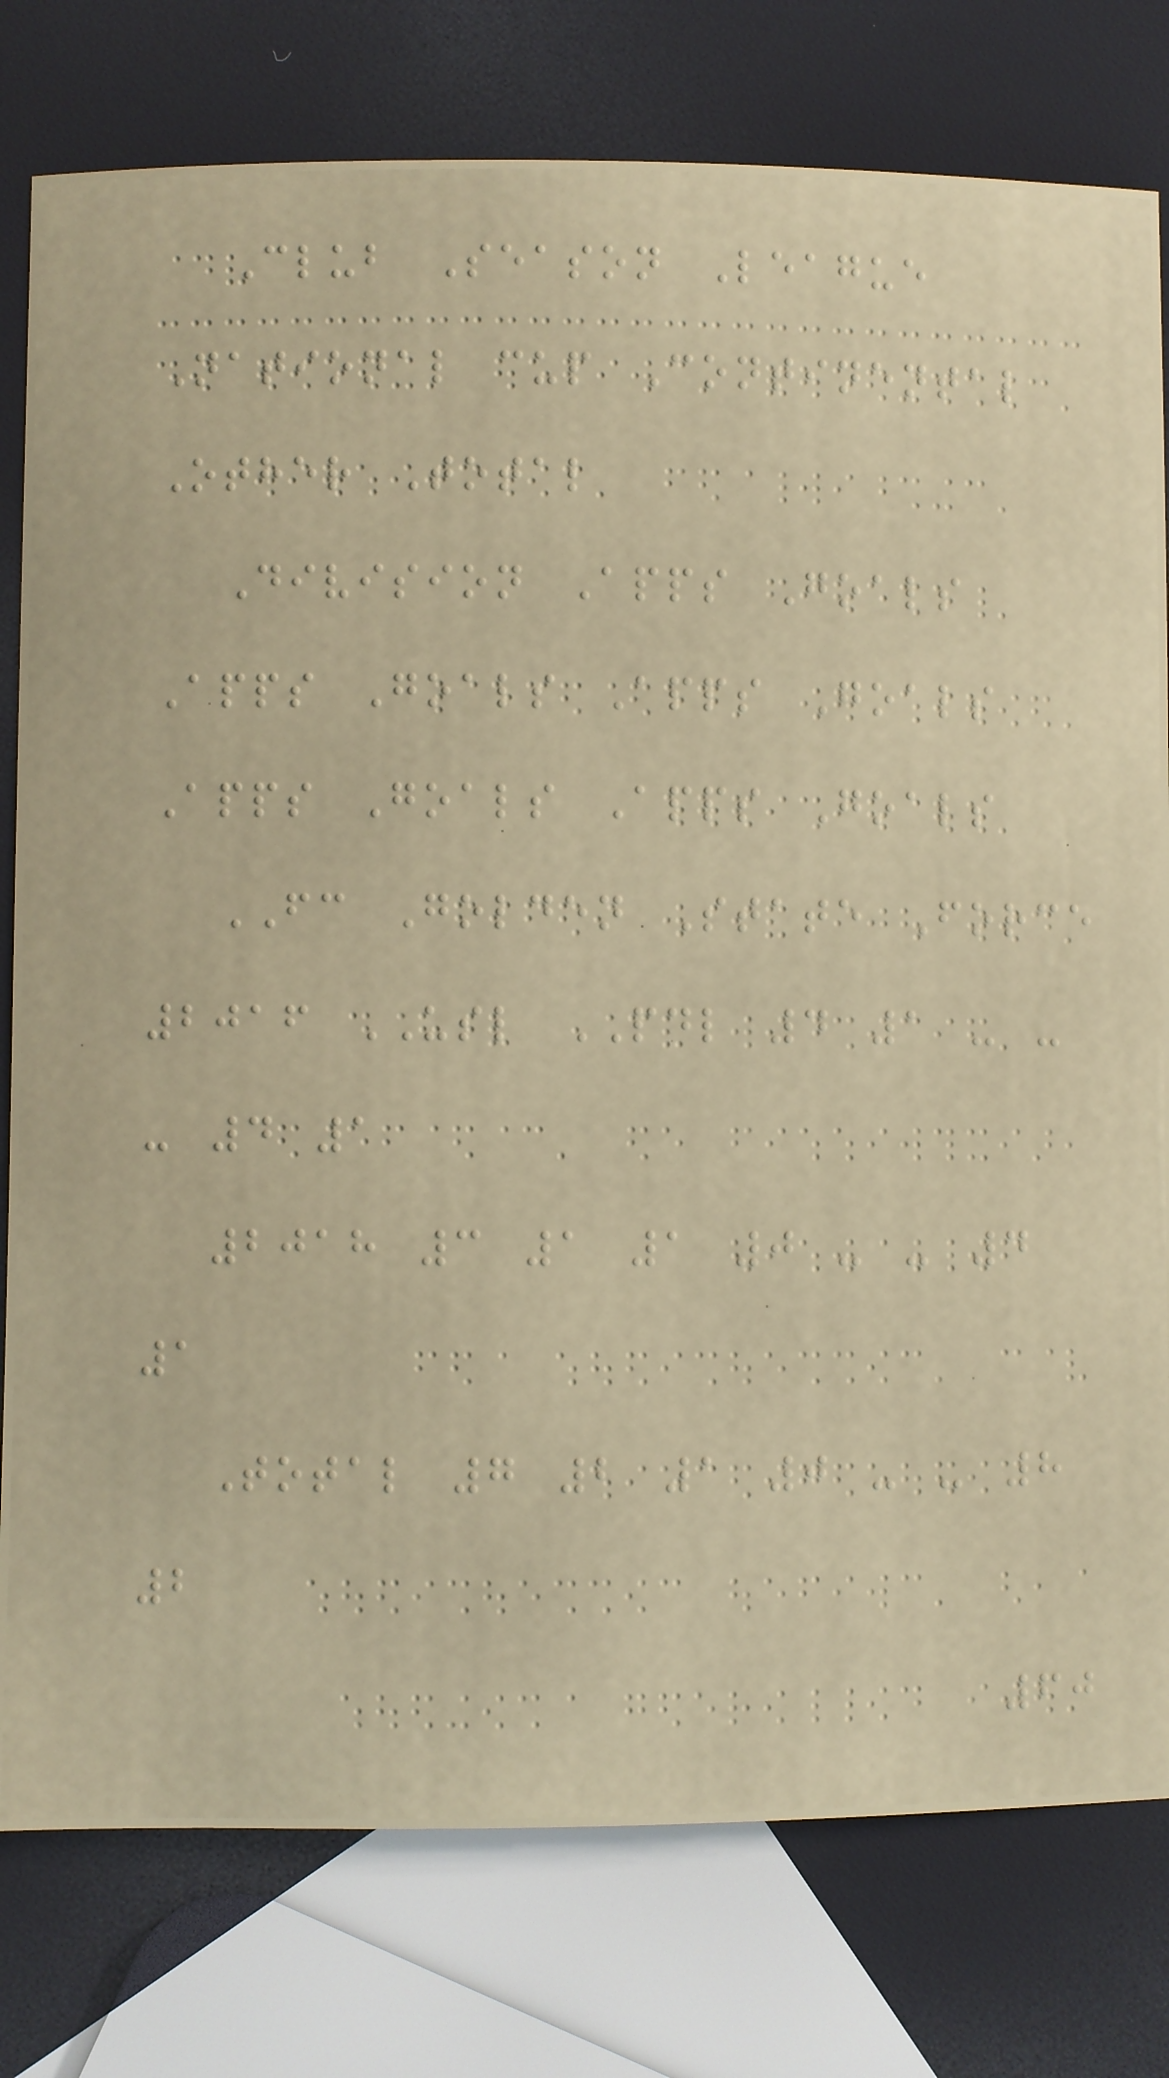Club Season League
National cup Continental
Other Total
Division Apps Goals
Apps Goals Apps Goals
Apps Goals Apps Goals
FC Golden State Force
2016 USL PDL 4 1 - -
- 4 1
2018 3 1 1 0 - - 4
1
Total 7 2 1 0 - - 8
2
60
